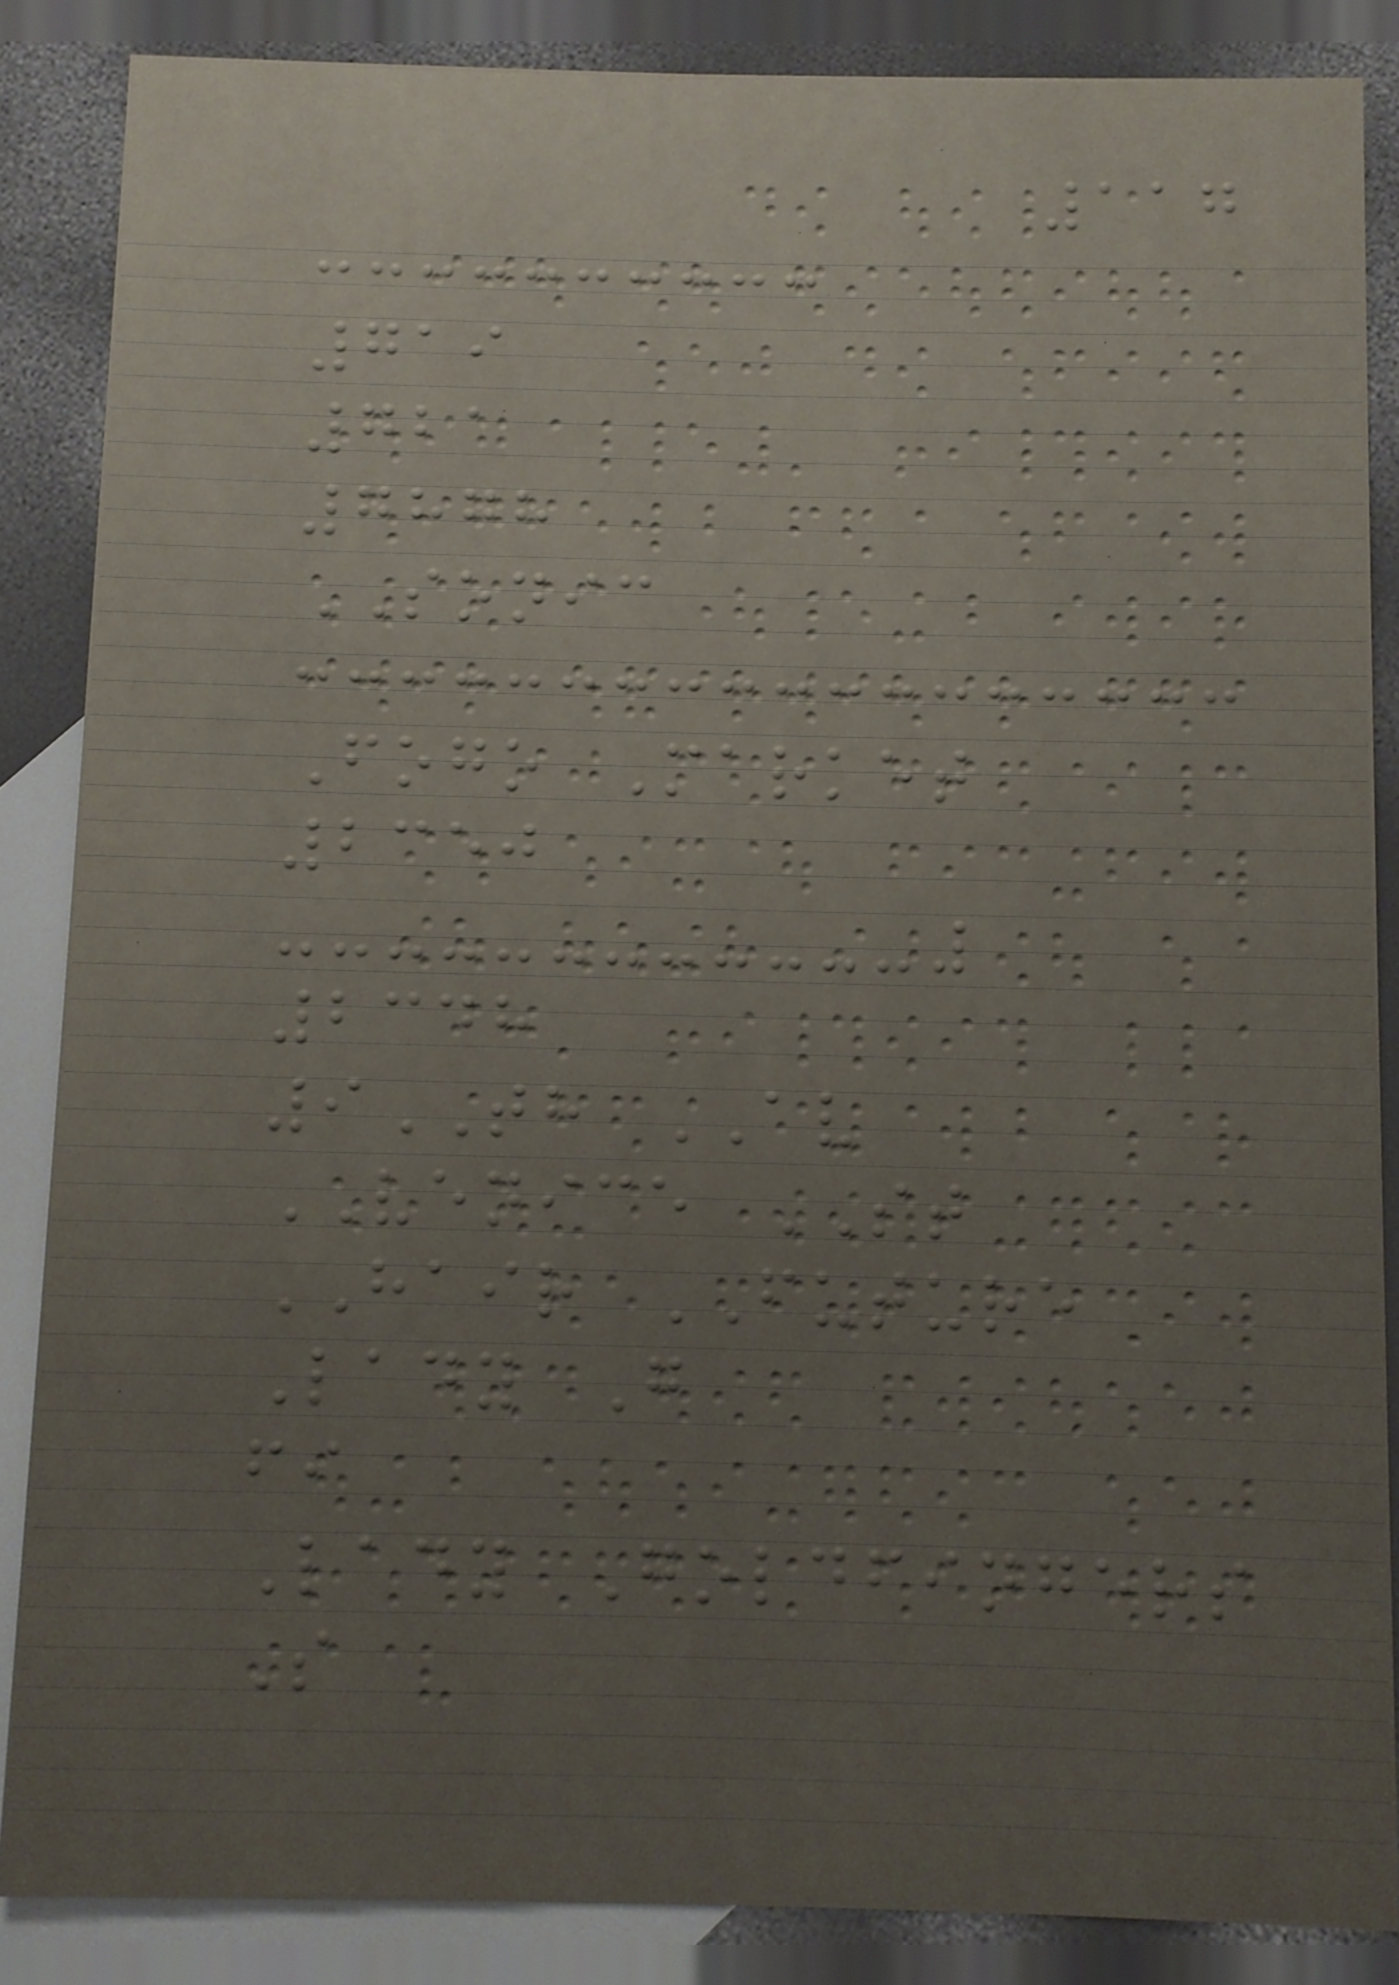117
719
721
7878
SONIC
Fogo Market
2350
2348
9TH AV
VENICE ST
HAIR FUTURE
Lady G
fi
Lady Goldfingers
S
